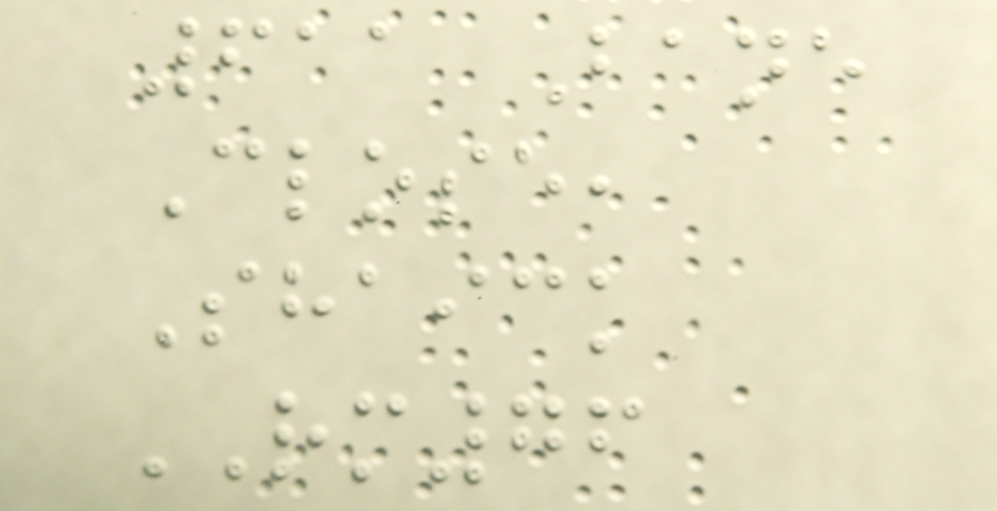611 Bane
Close,
Shaick
RM76
